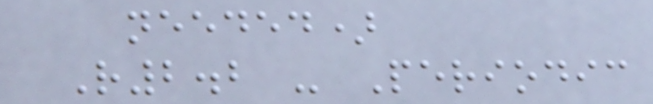needed)
R2.2 - Periodic
